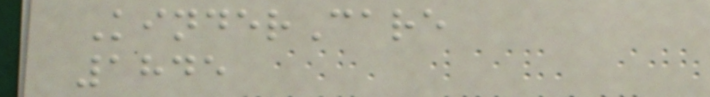KinderCare
1845
